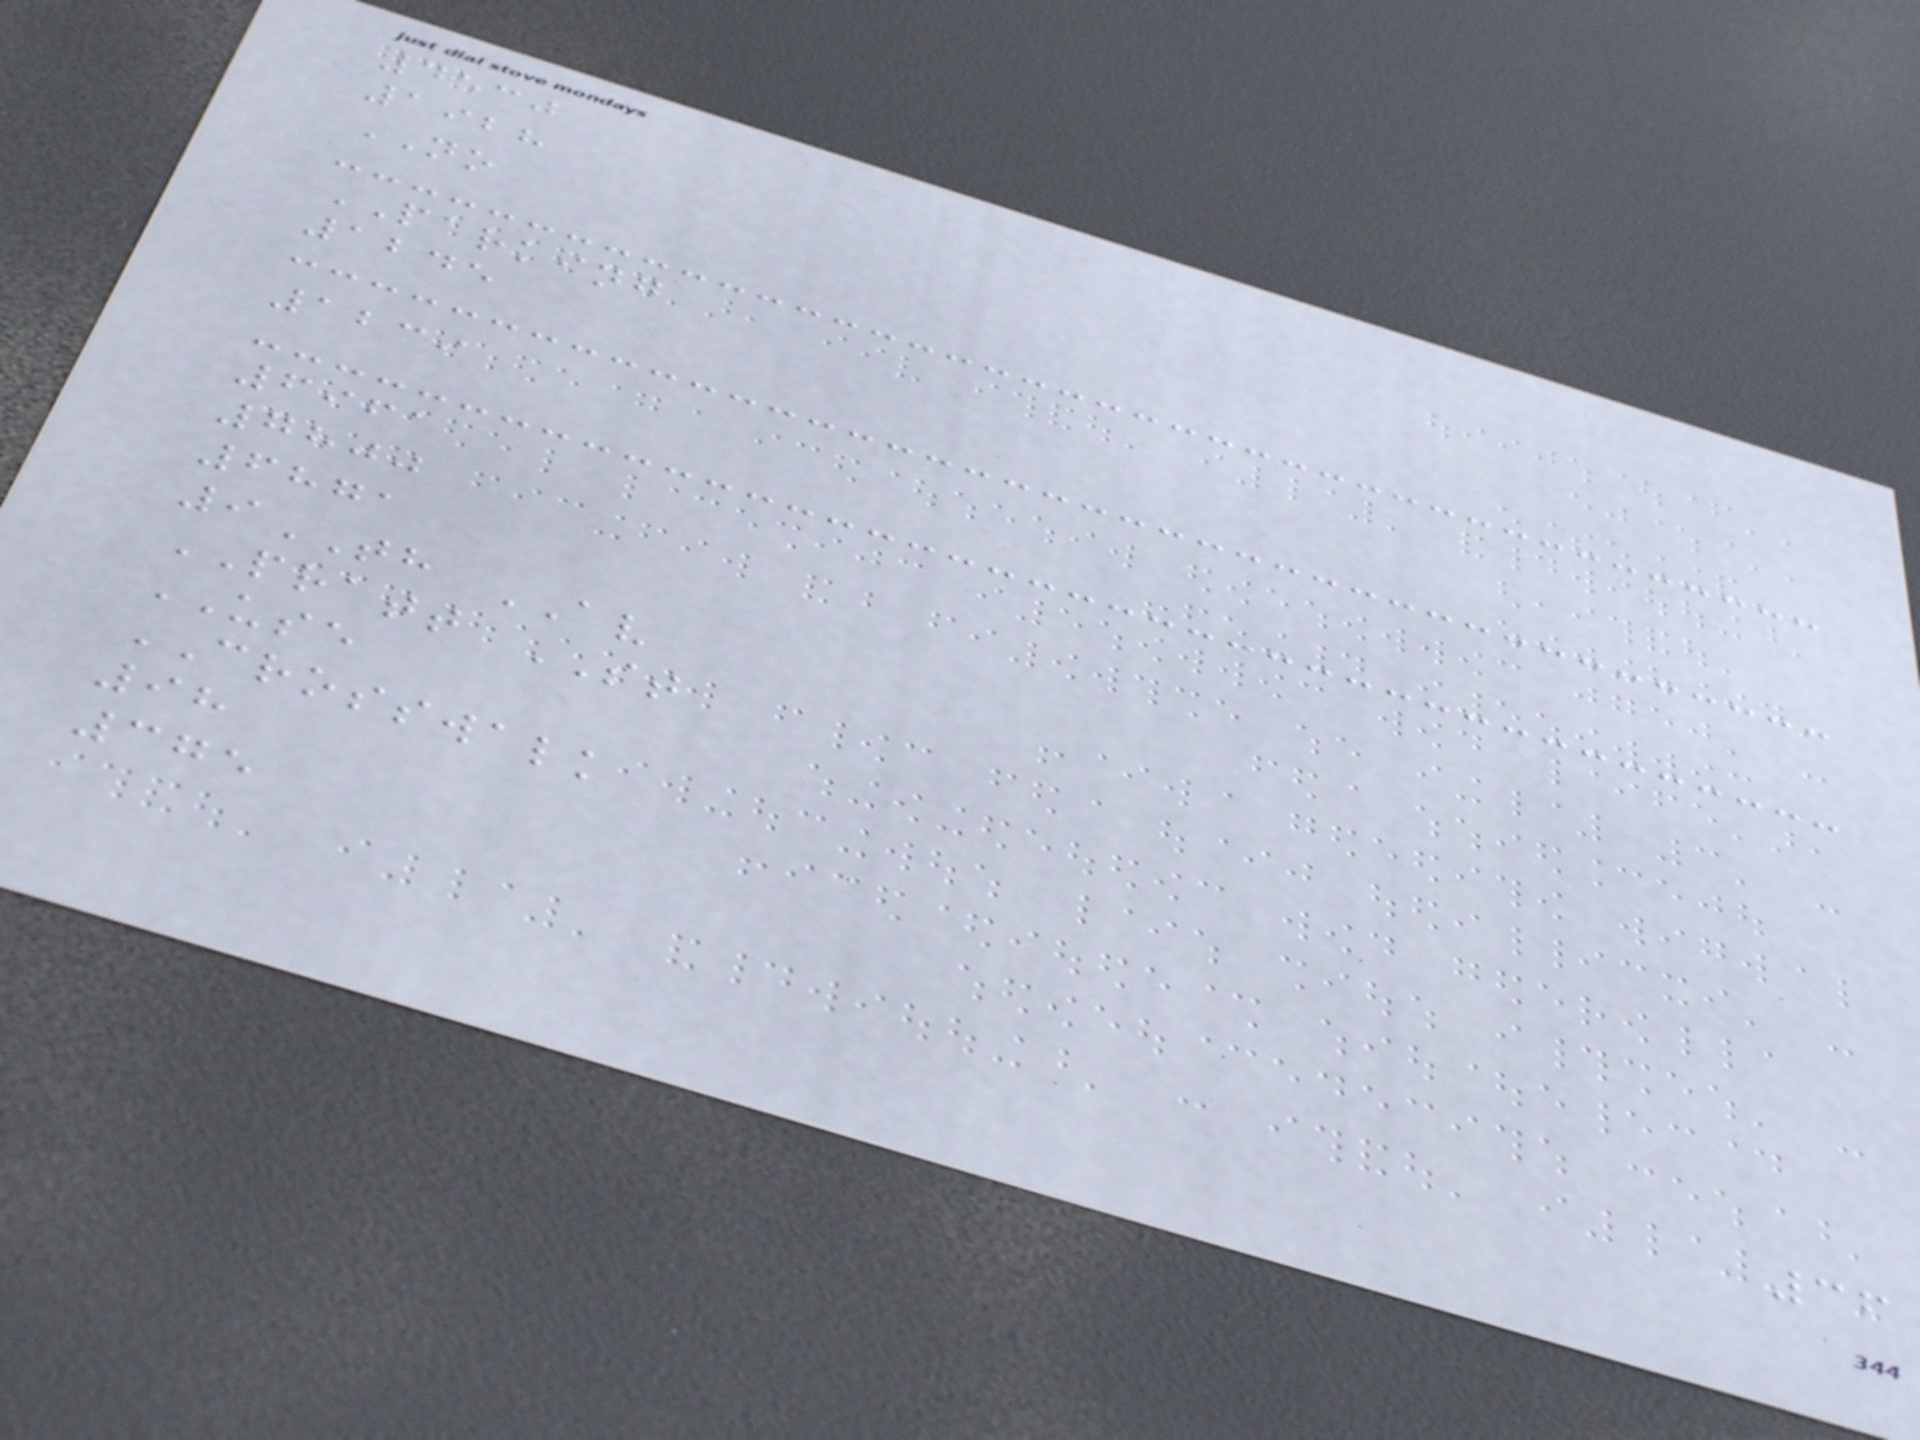4530
1928
NO
PARKING
1245
1239
6961
7800
6871
9TH AV
PRATT ST
USE
CROSSWALK
98
375
36
